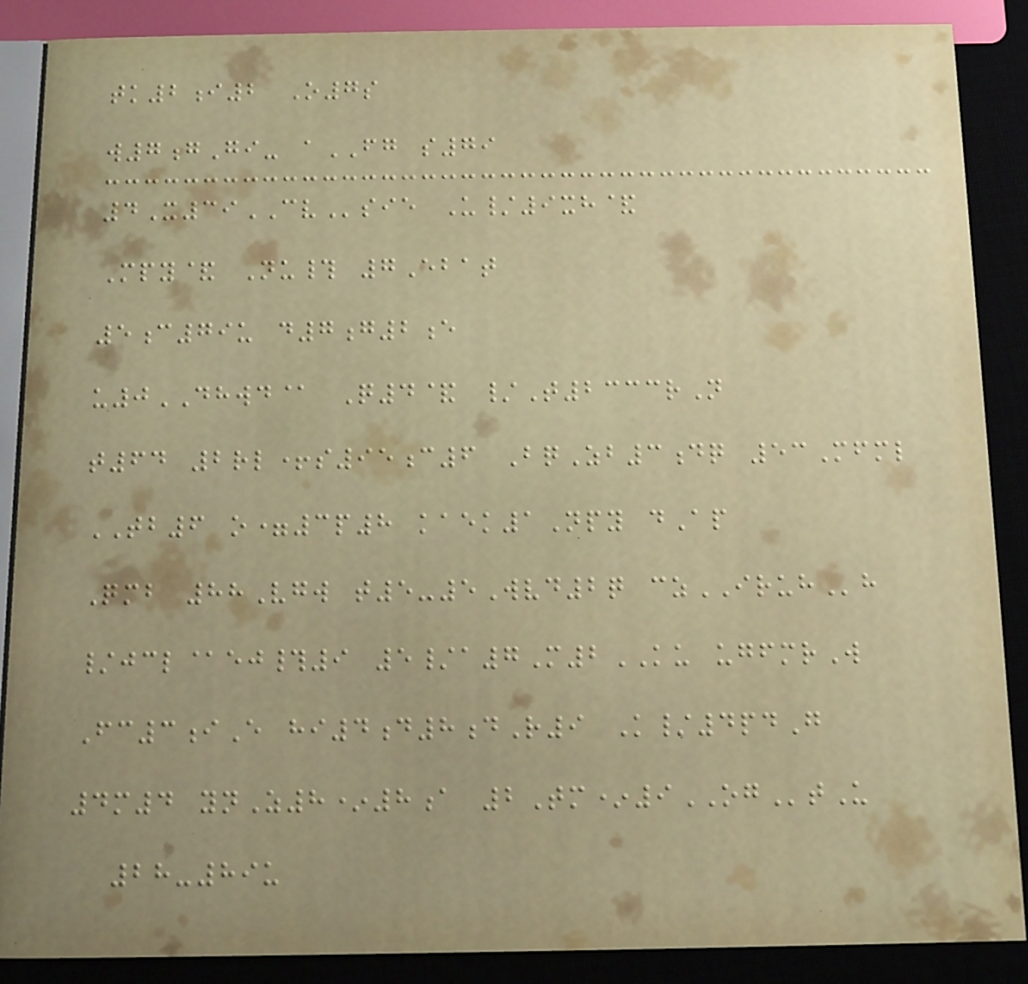tk2i2 O7s
w7gGi- aFG s79
4X39CVsie U/9xh&
Mpy& Nu# 7Ebat
5c79u d7g2e
u0DHWD@ Q4& /T2333rN
t64 2rl+s95c6 BqZb3dq 53Mfml
TB6 o=3p8 kaek1Npy dAp
Qmb 88Vgw t5-5Wvd2q czIRUHh
/jcl@ej#9 5/a7M2KU ugfmrW
Fc3iE hi4d8dR9 K/4pdG
4m4 ynZ8*8a 2Tm*9OGtU
28-89u
